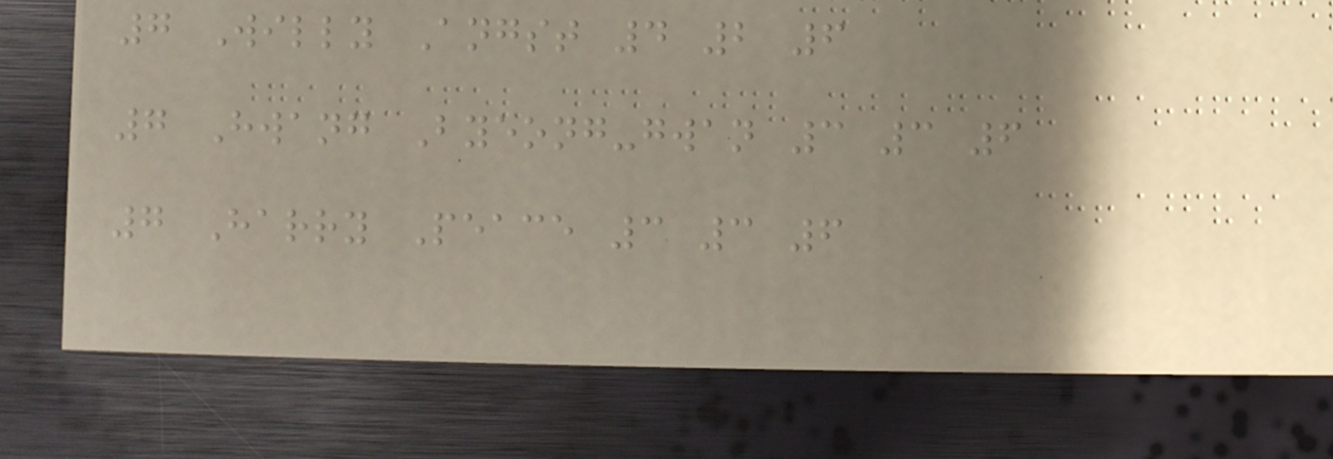7 Willy Angst 4 2 6
7 Hwang Byeong-gwan 3 3 6
7 Harry Peace 3 3 6
